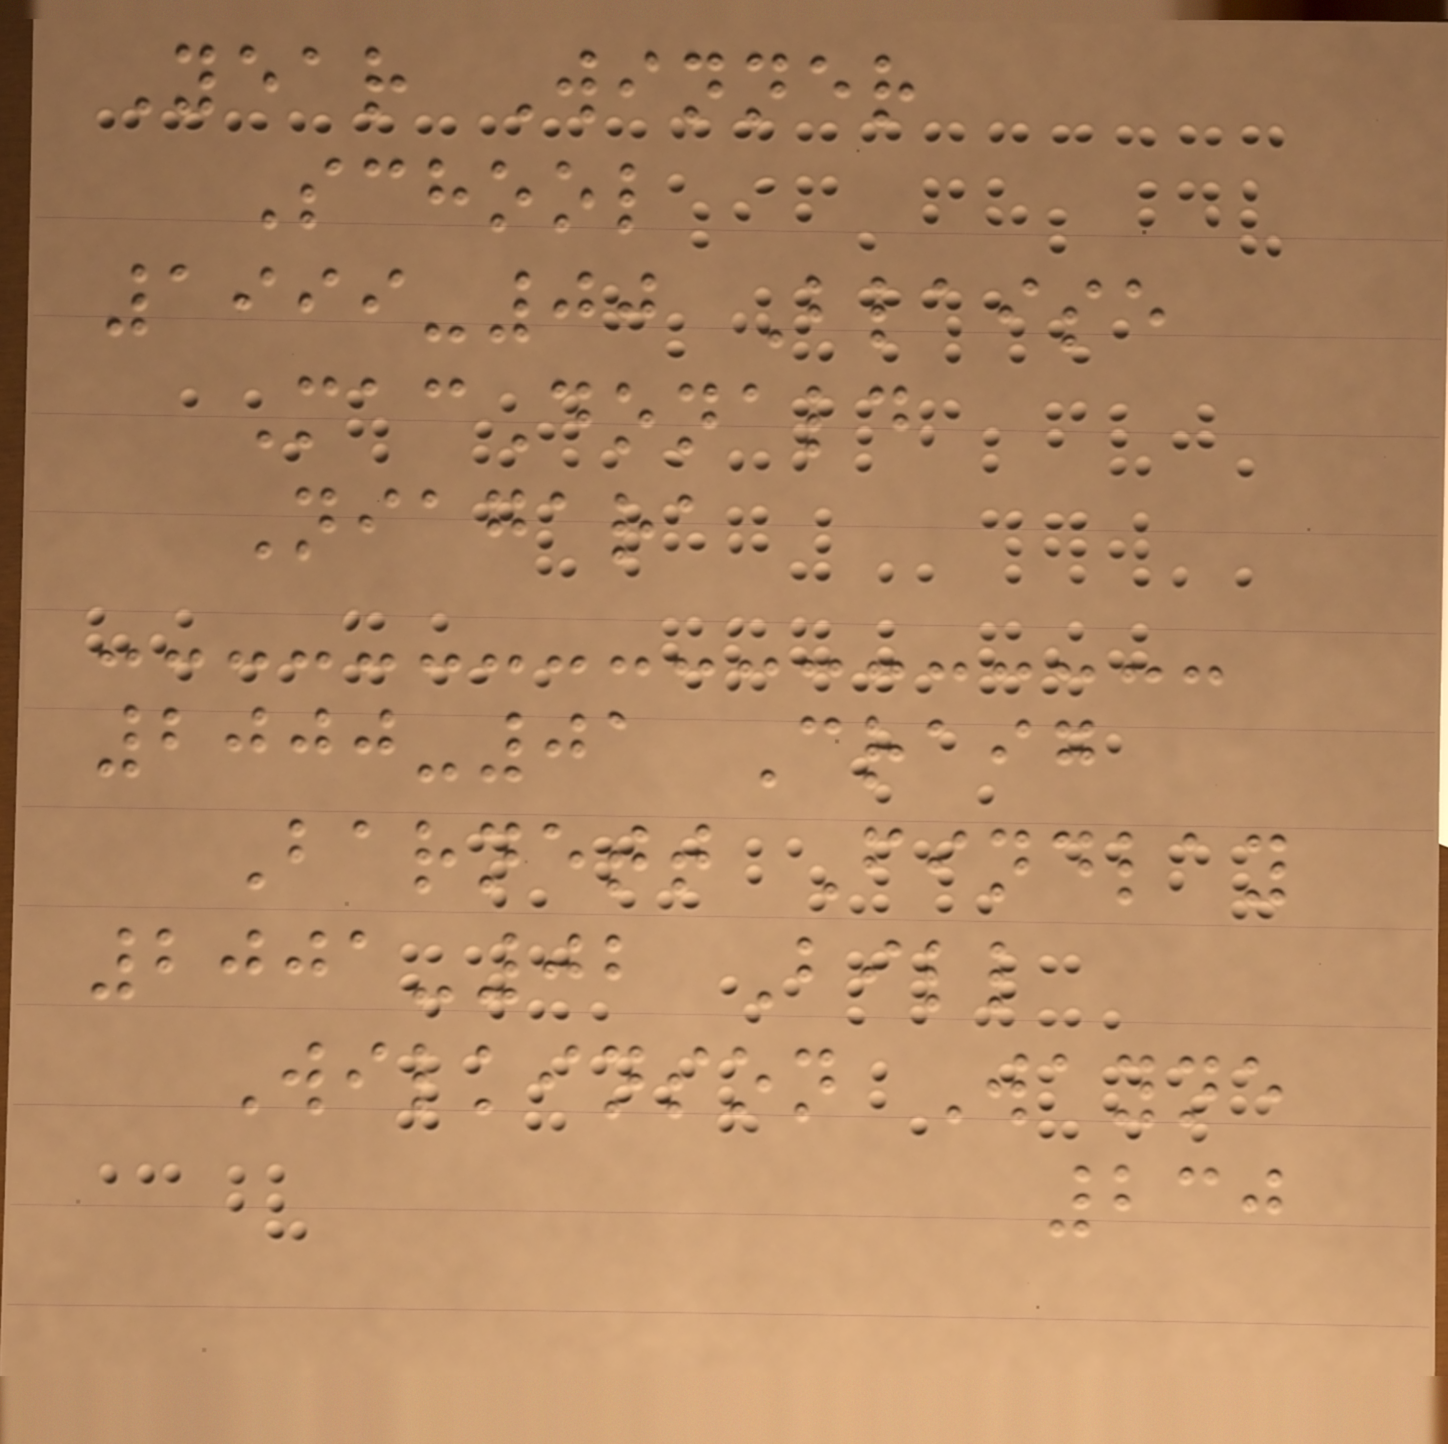Year Winner
School
1999-00 Blaise
MacDonald
Niagara
2000-01 Craig
Barnett Findlay
2001-02 Bill
Wilkinson Wayne
230
